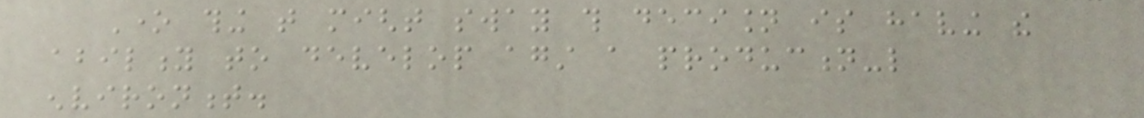One thing that might sway this decision is having the
ability to develop against a production-like
environment.
